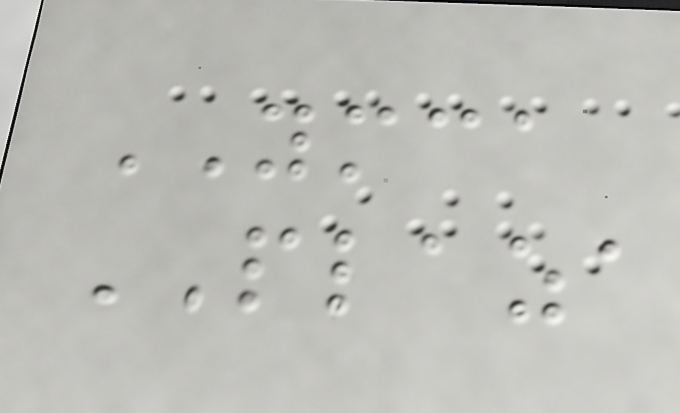YMCA
PLAZA
